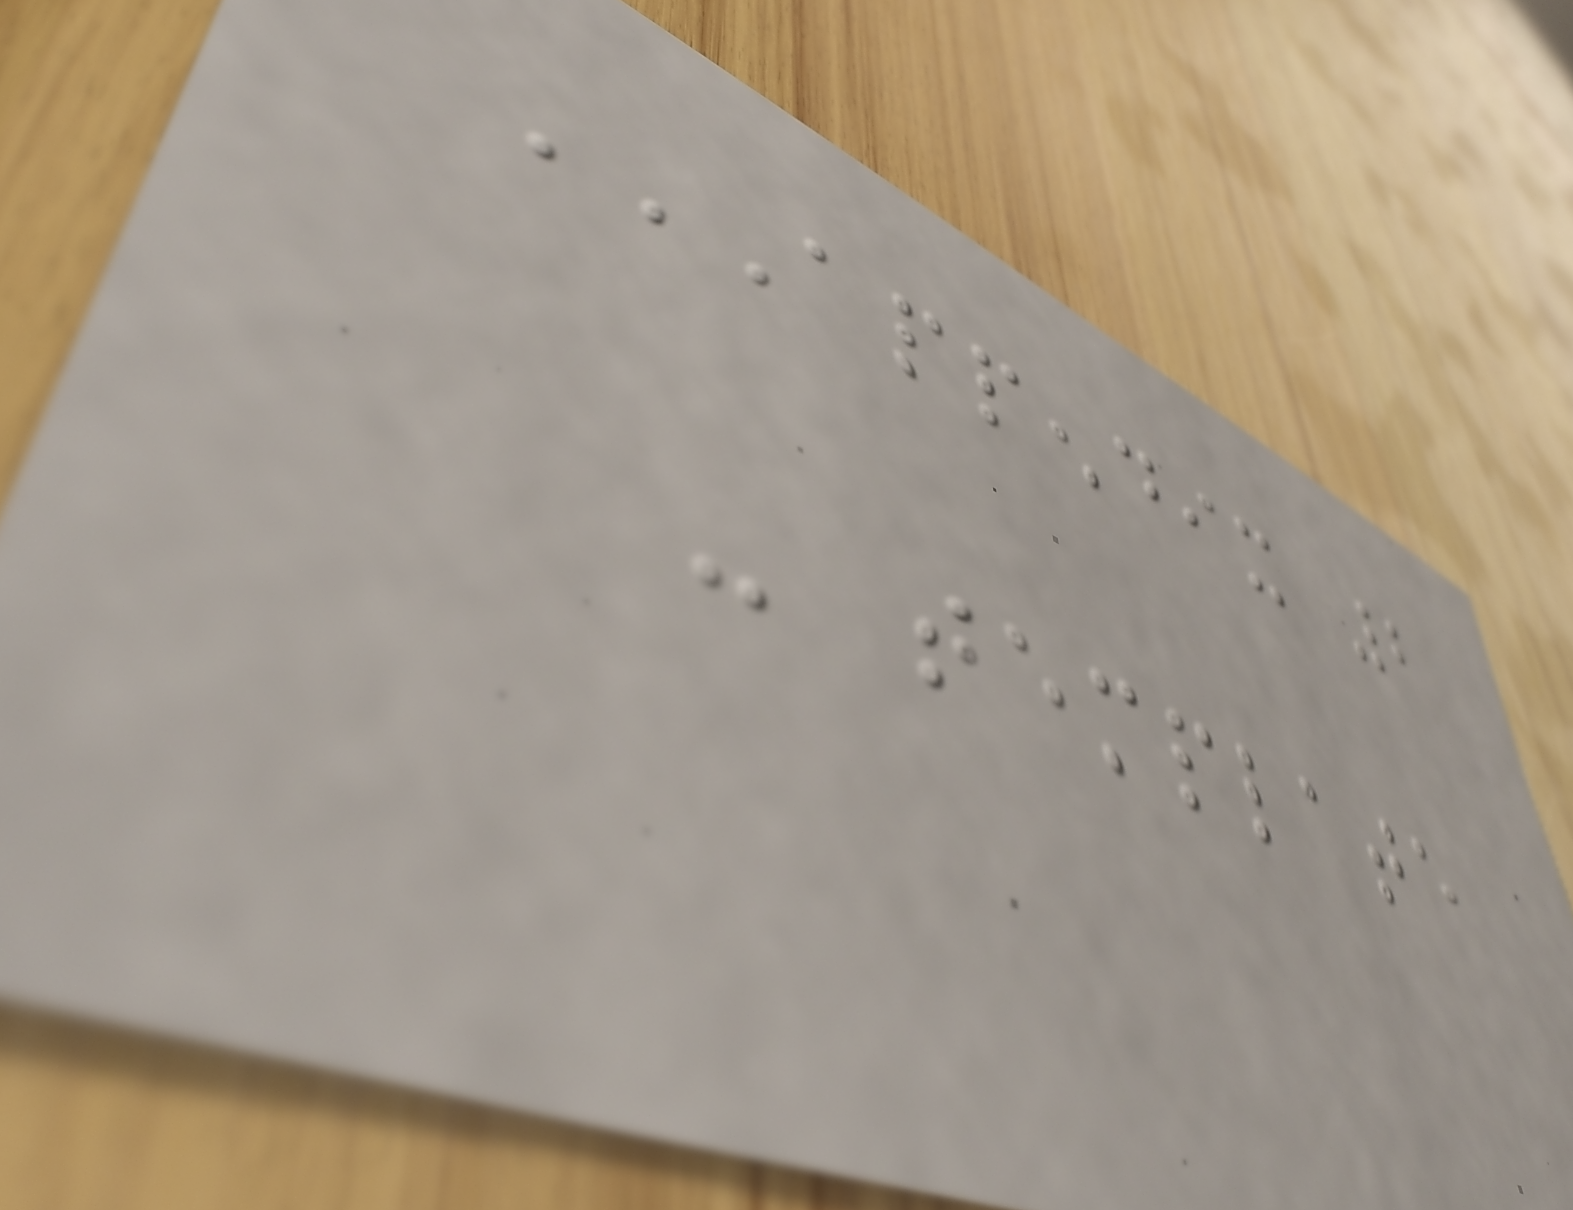APPENDIX 2
- TEMPLATE
